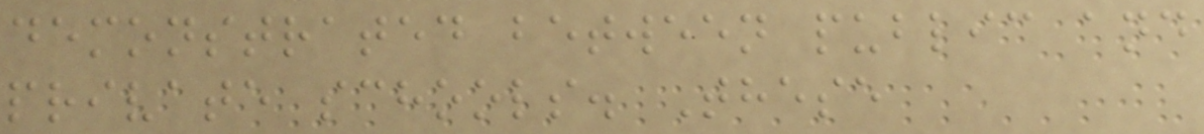demonstrated between public and
private schools. These
